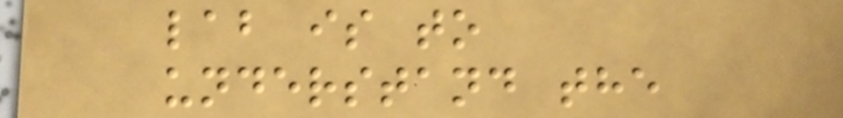lab is to
understand the
